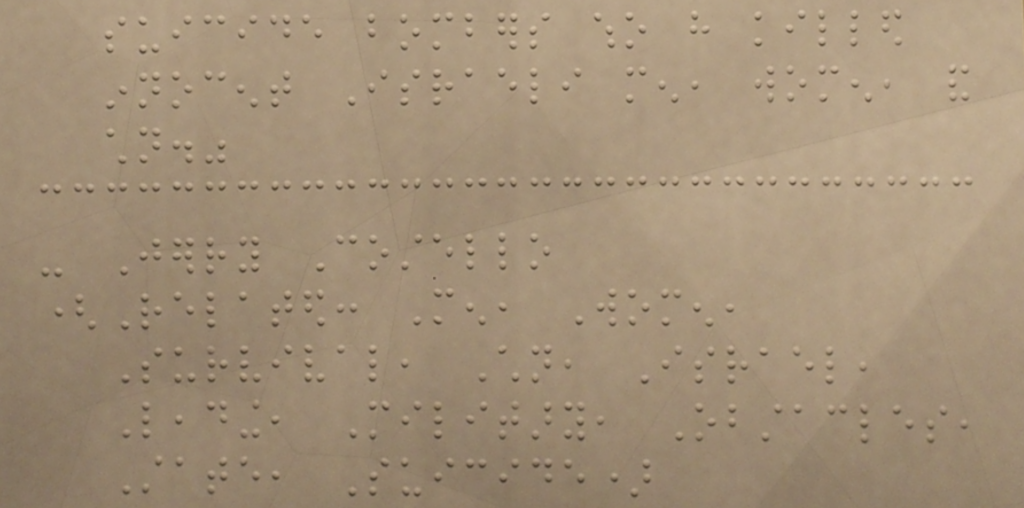suicide bombers who have killed
innocent Israeli men, women, and
children."
- Jerry Costello
(Related: Men, Women,
Survival, Children, Israel,
Leading, Military, Obstacles,
State, Suicide)
